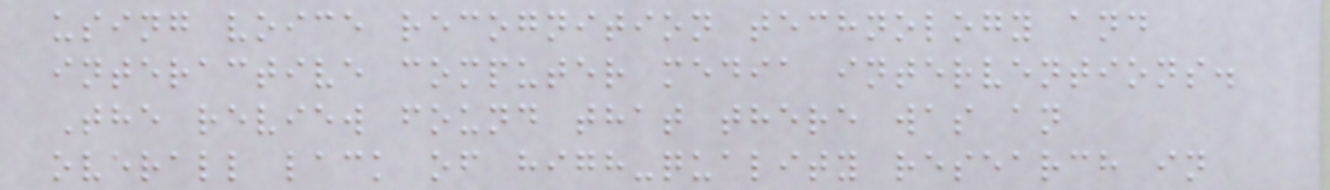using voice recognition technology and
interactive computer media interventions.
The review found that there was an
overall lack of high-quality research in
